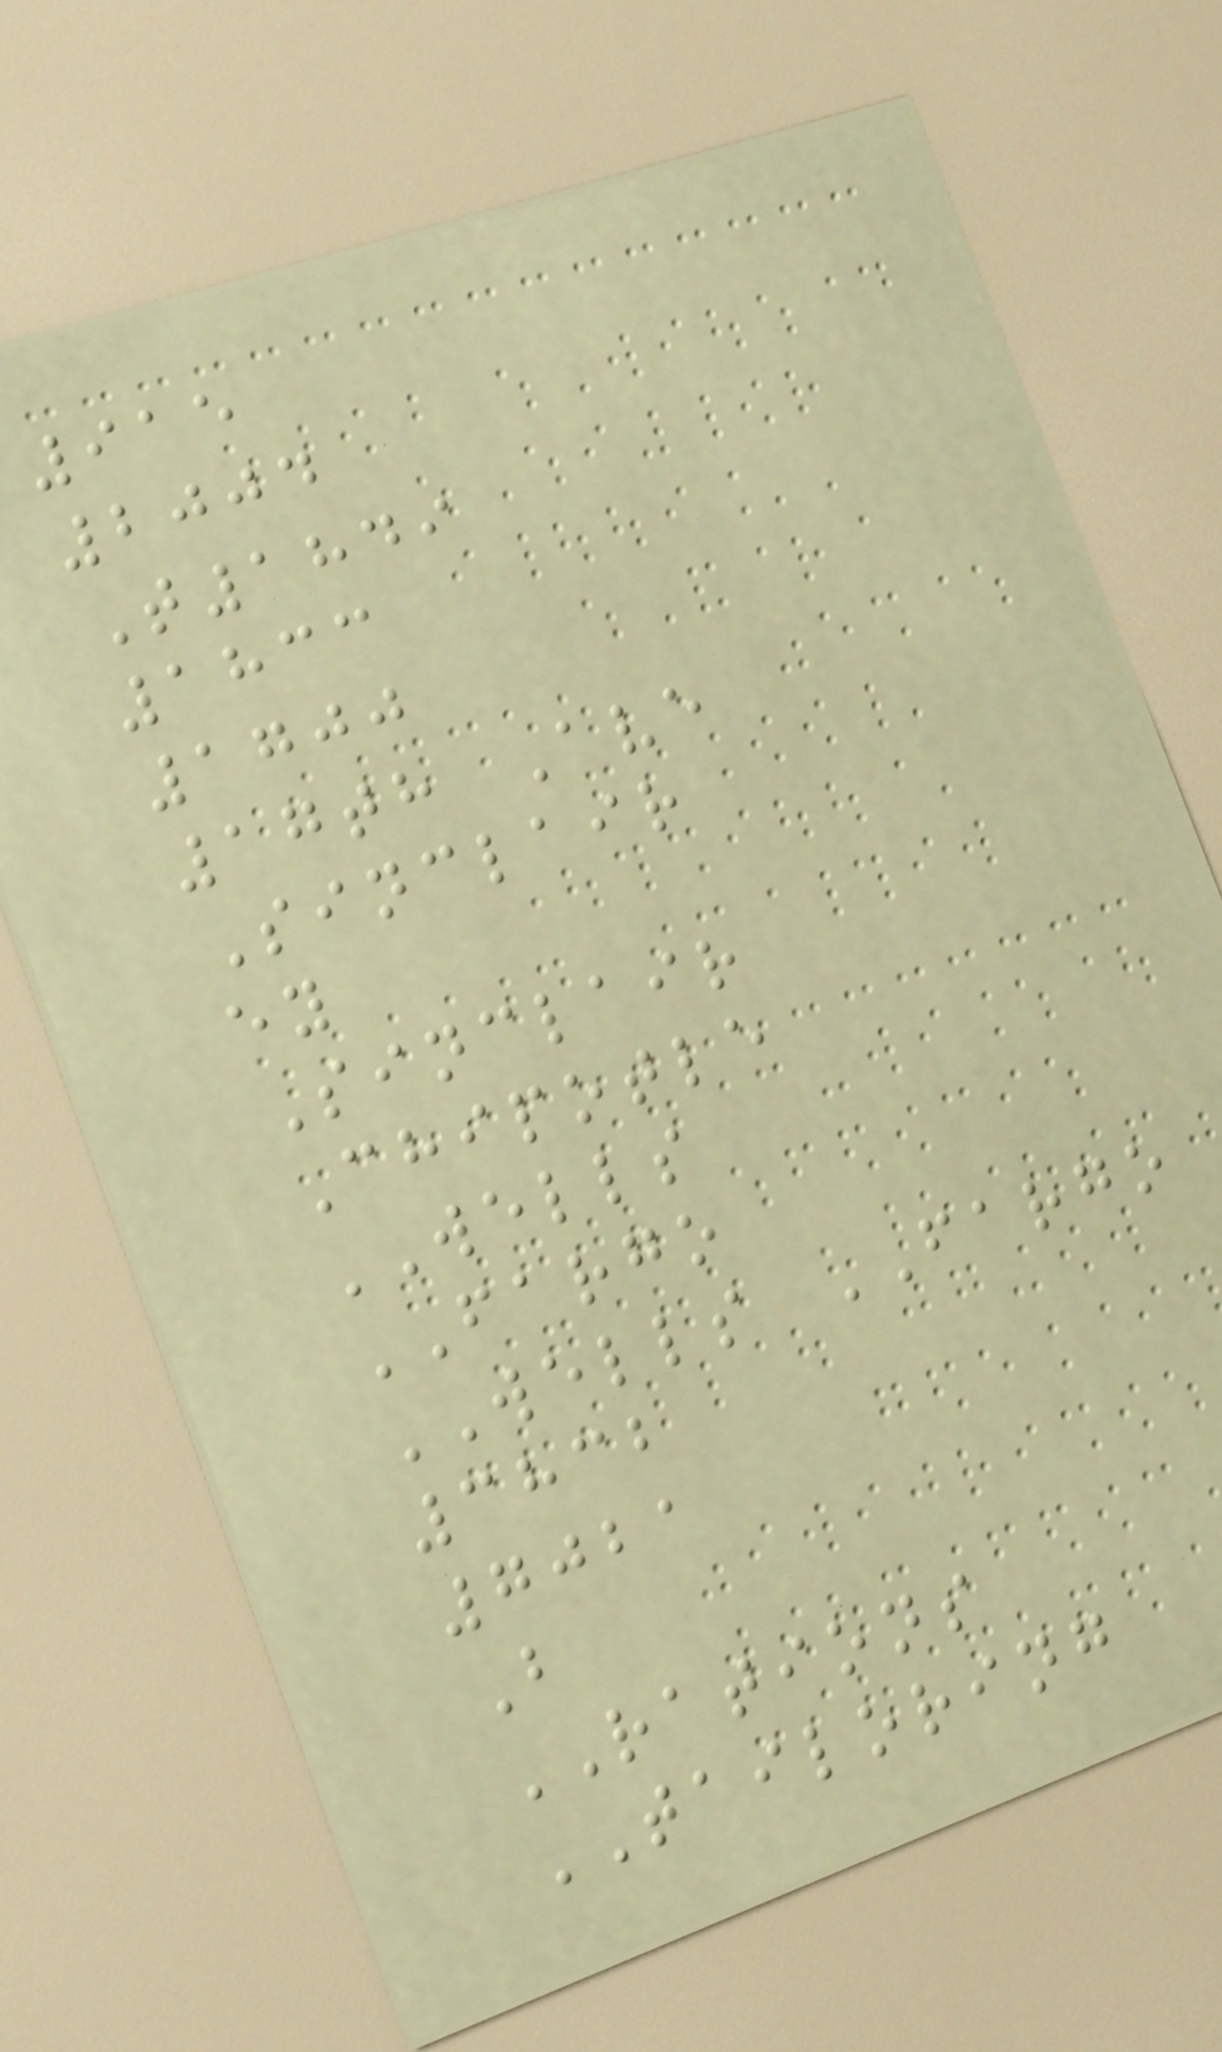915
2004
T1849
1833
1700
17th Ave
Sinclair
ey
Sinclair
Chipotle
WELLS
FARGO
WELLS FARGO
3832
7021
B
RATIONS
TAILORING
